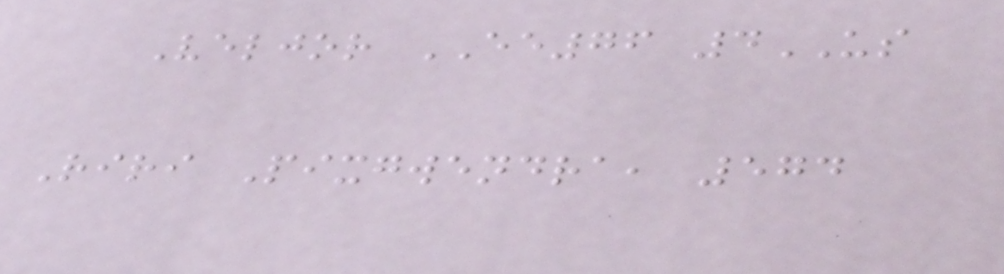Veljor EE76 4US
Riri Pixgwendra, 574
